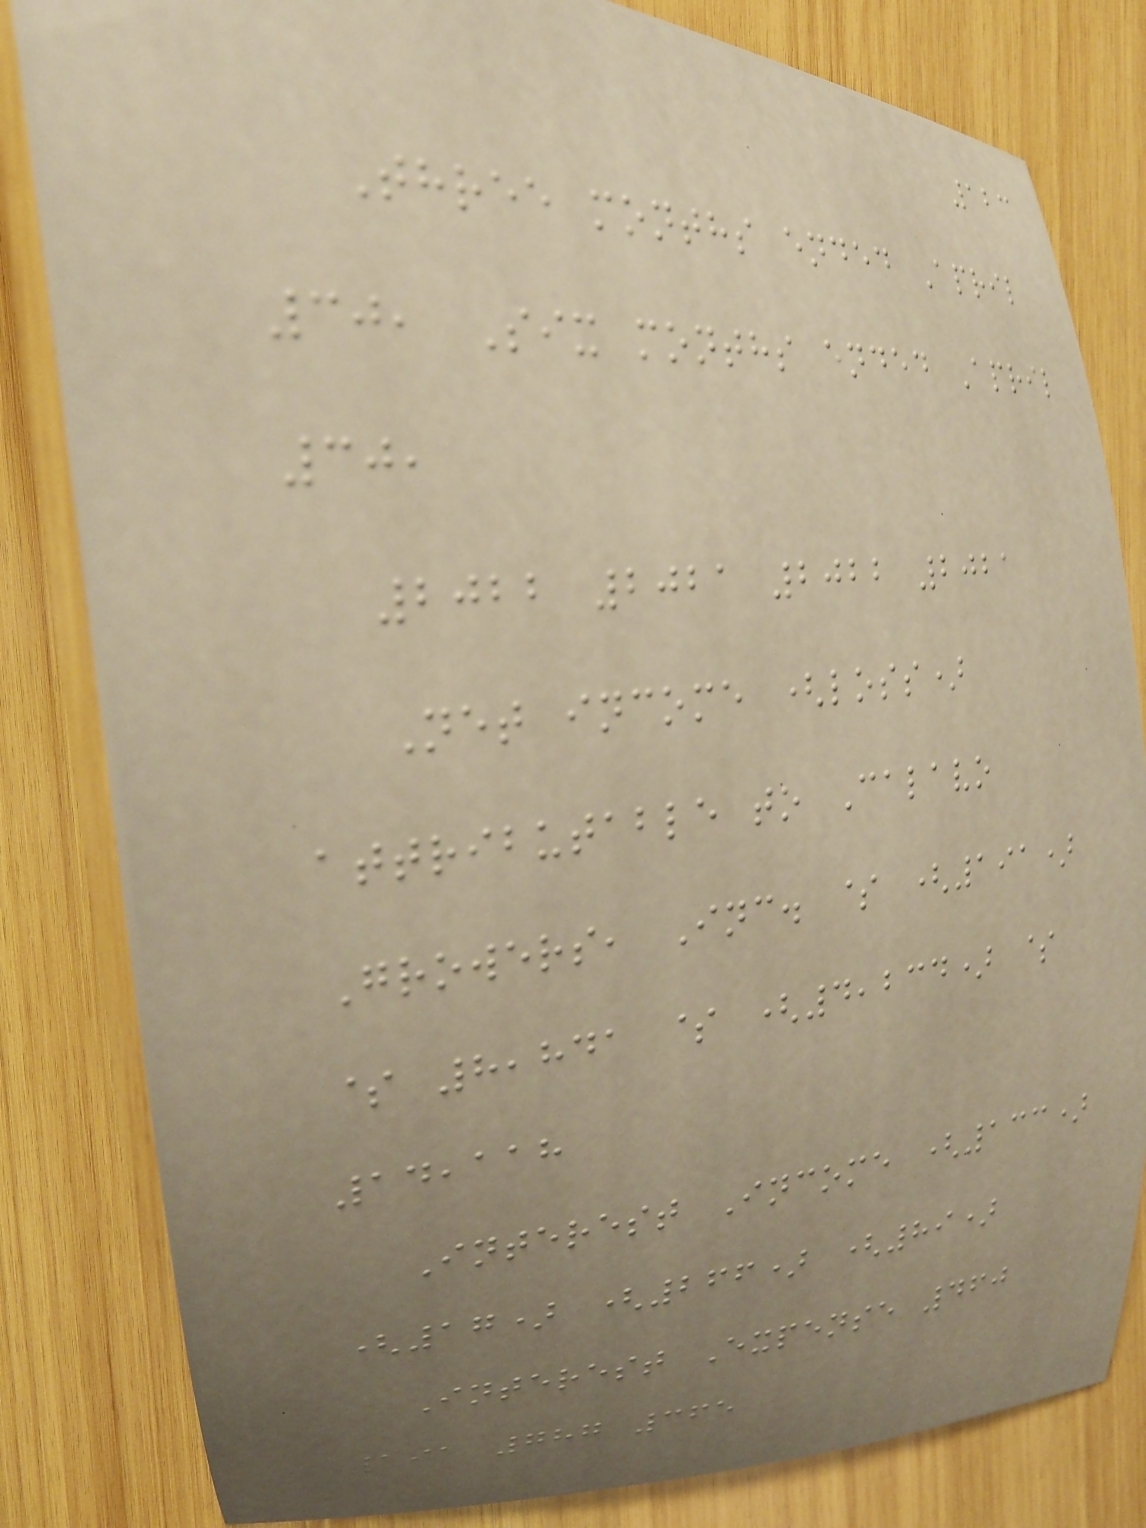123
Three months ended April
30, Six months ended April
30,
2022 2021 2022 2021
Net income (loss)
attributable to Calavo
Growers, Inc. $ (191)
$ 8,841 $ (4,234) $
14,118
Interest Income (133)
(17) (266) (89)
Interest Expense 460
191 787 365
